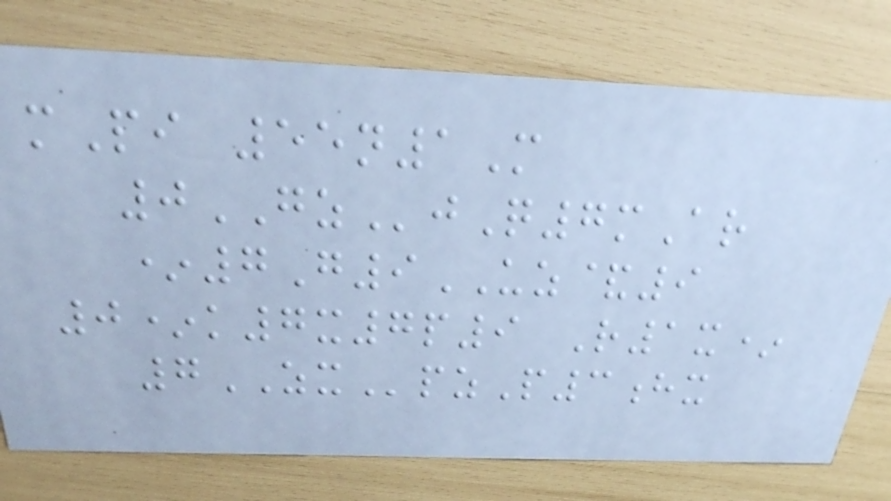mPi 55n1M
0GZjQ7mAr
*7G9UZ&9
0*k7x7p9 R1x*
7ZXpzP3hx
